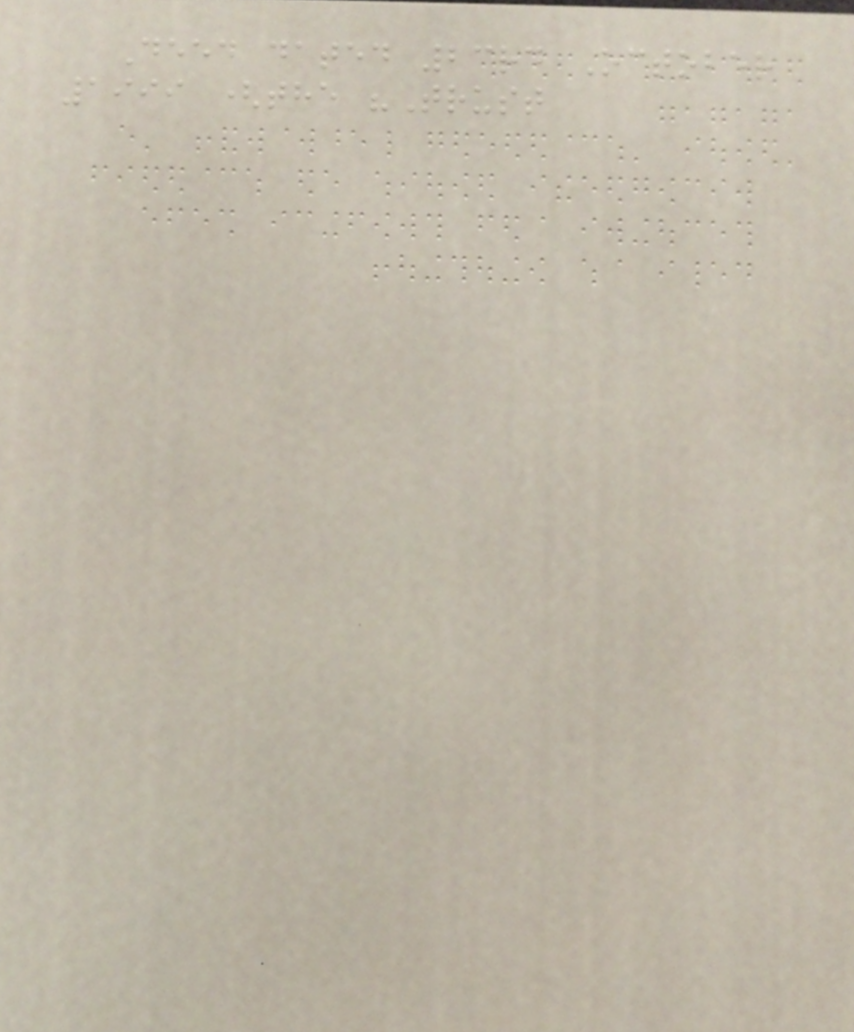Deed dated 23rd October
1999 (the "Trust
